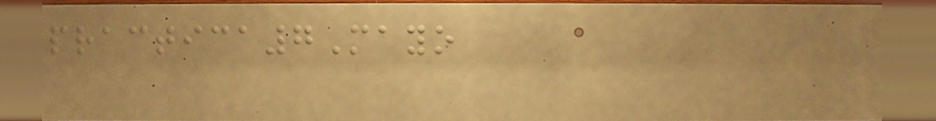practica7Mayo
